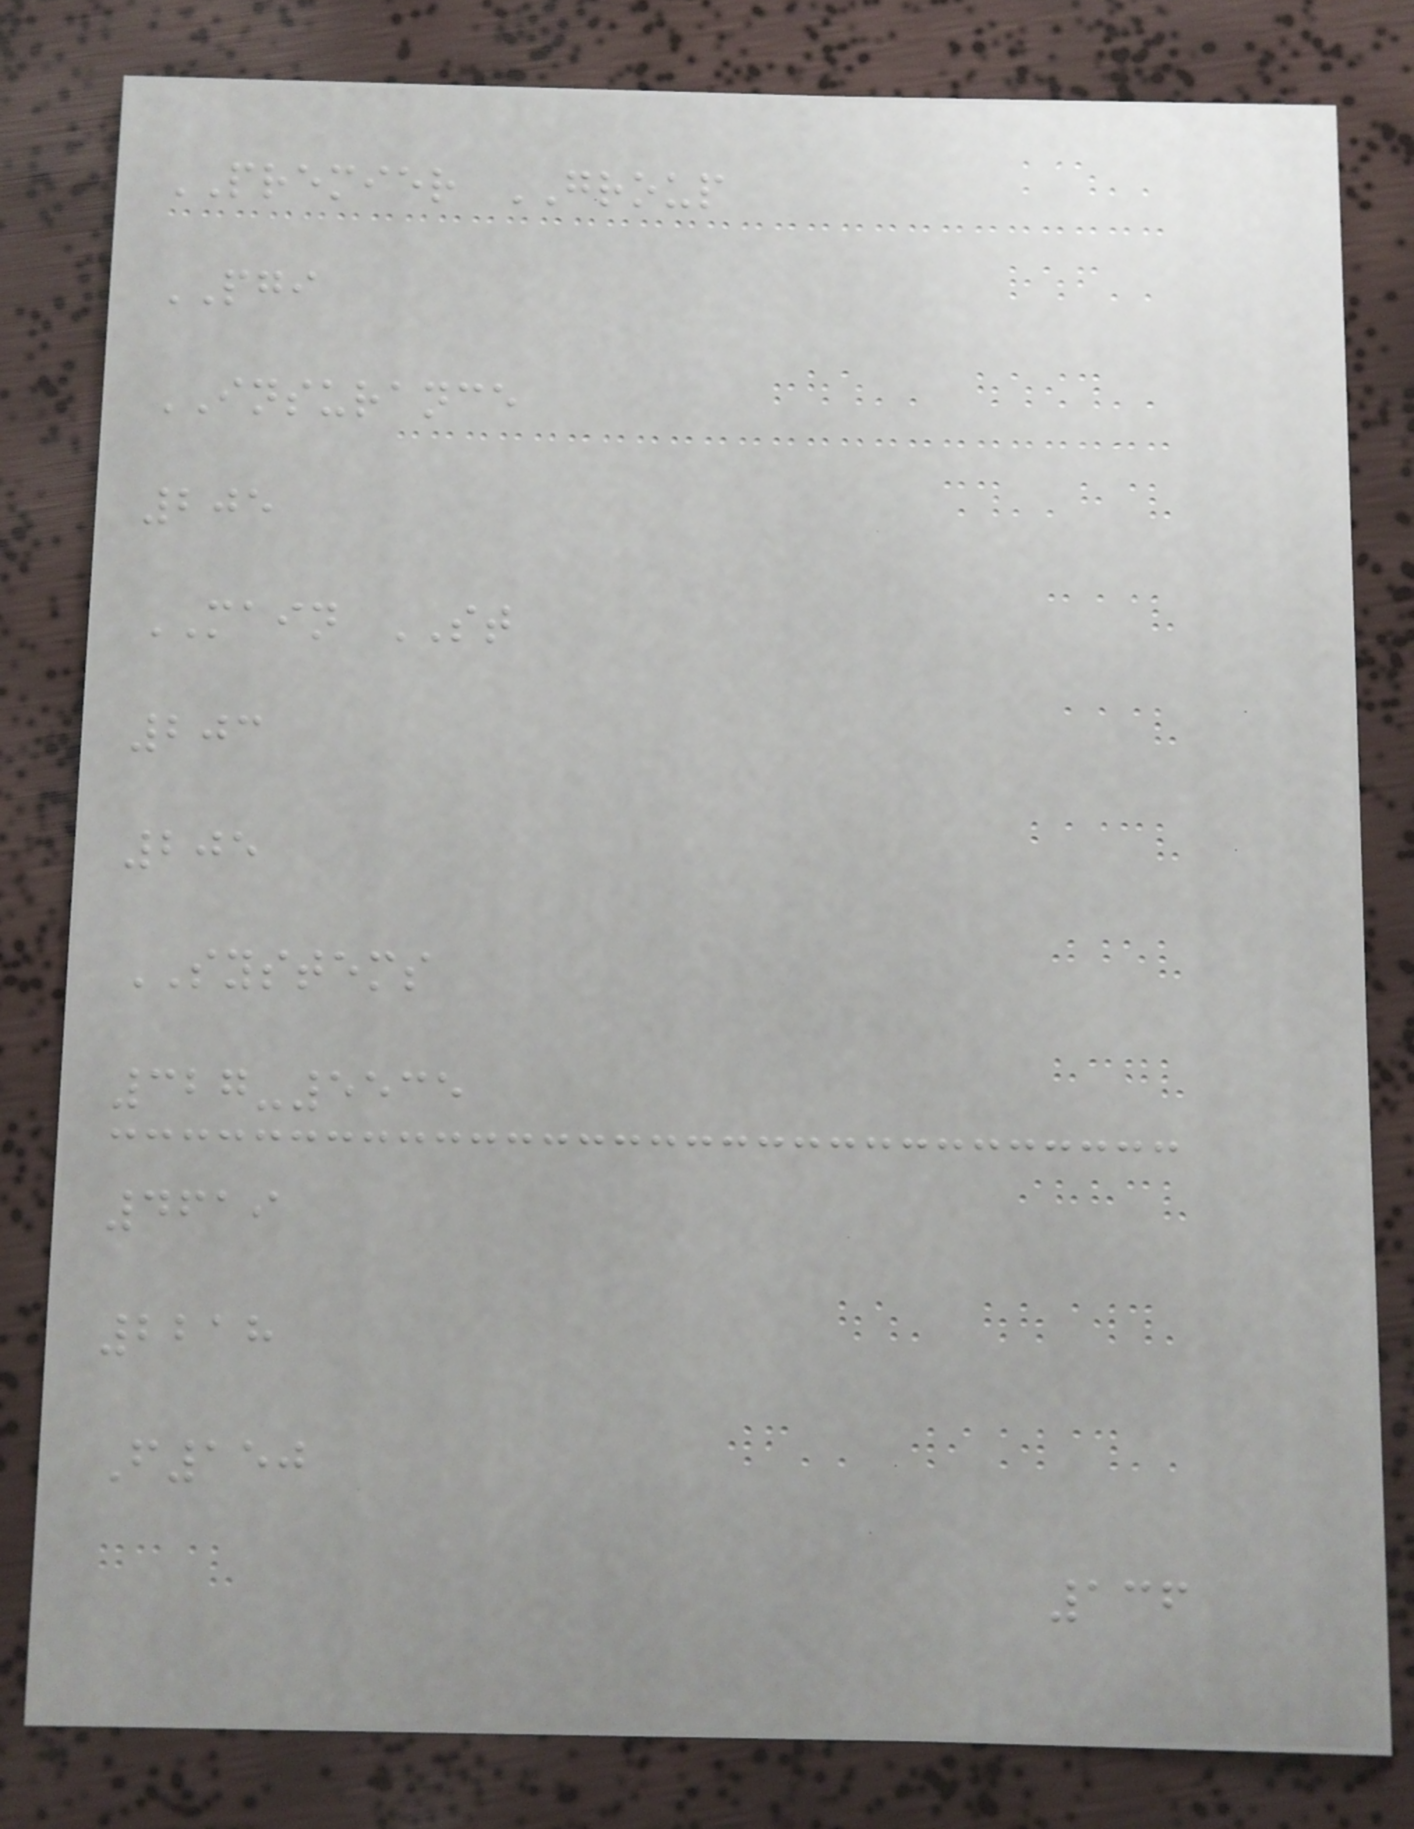PREMIER GROUP
PGI
INSURANCE
205
MAIN ST
203
205
SYSTEMS
327-5535
4619
2218
F150
136
